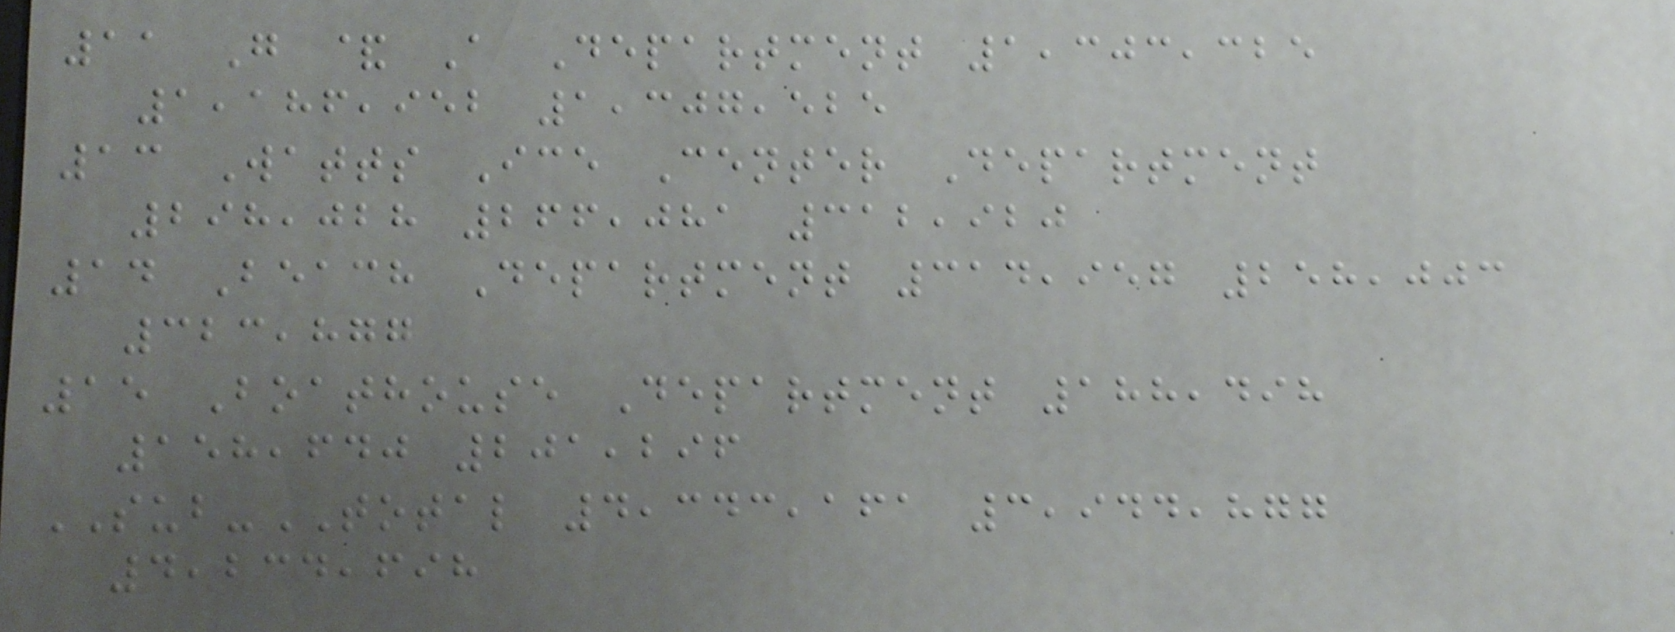11 G & A Department 1,303,325
1,186,952 1,307,525
13 Watts Ice Center Department
298,028 266,081 312,920
14 Beach Department 314,957 258,003
323,877
15 Boathouse Department 188,498
158,640 201,296
SUB-TOTAL 4,343,161 3,944,877
4,234,698
